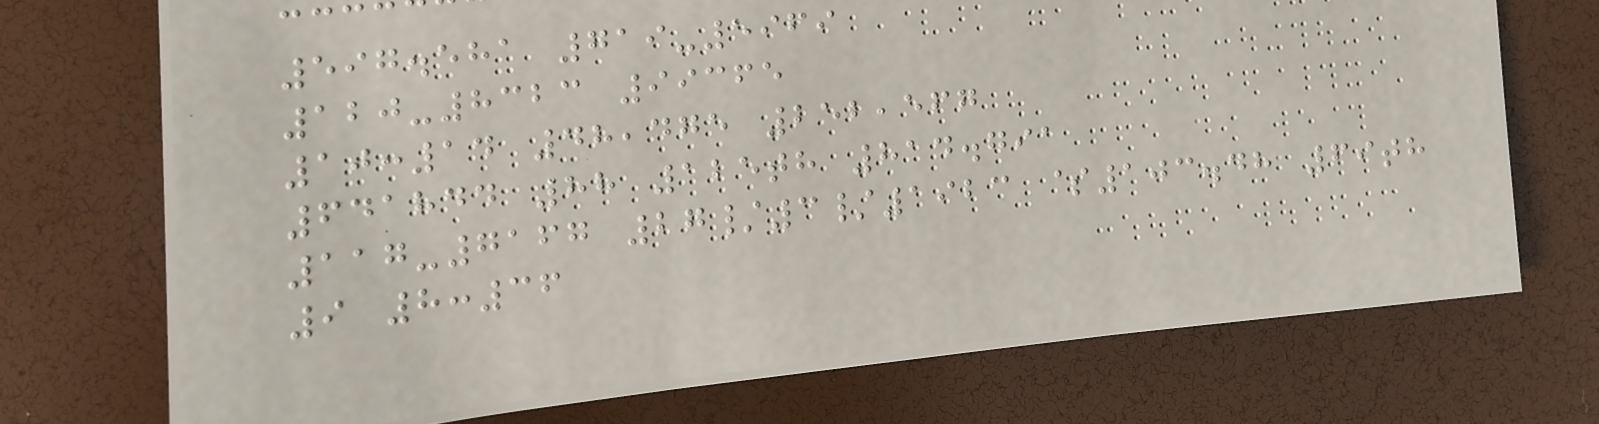597.581 719-5969
120-8323 99365
10:14 48,475 252,567
641844 88 125th 814.791
117-7167 27/3/1923 $103.48 69th
9 8:36
